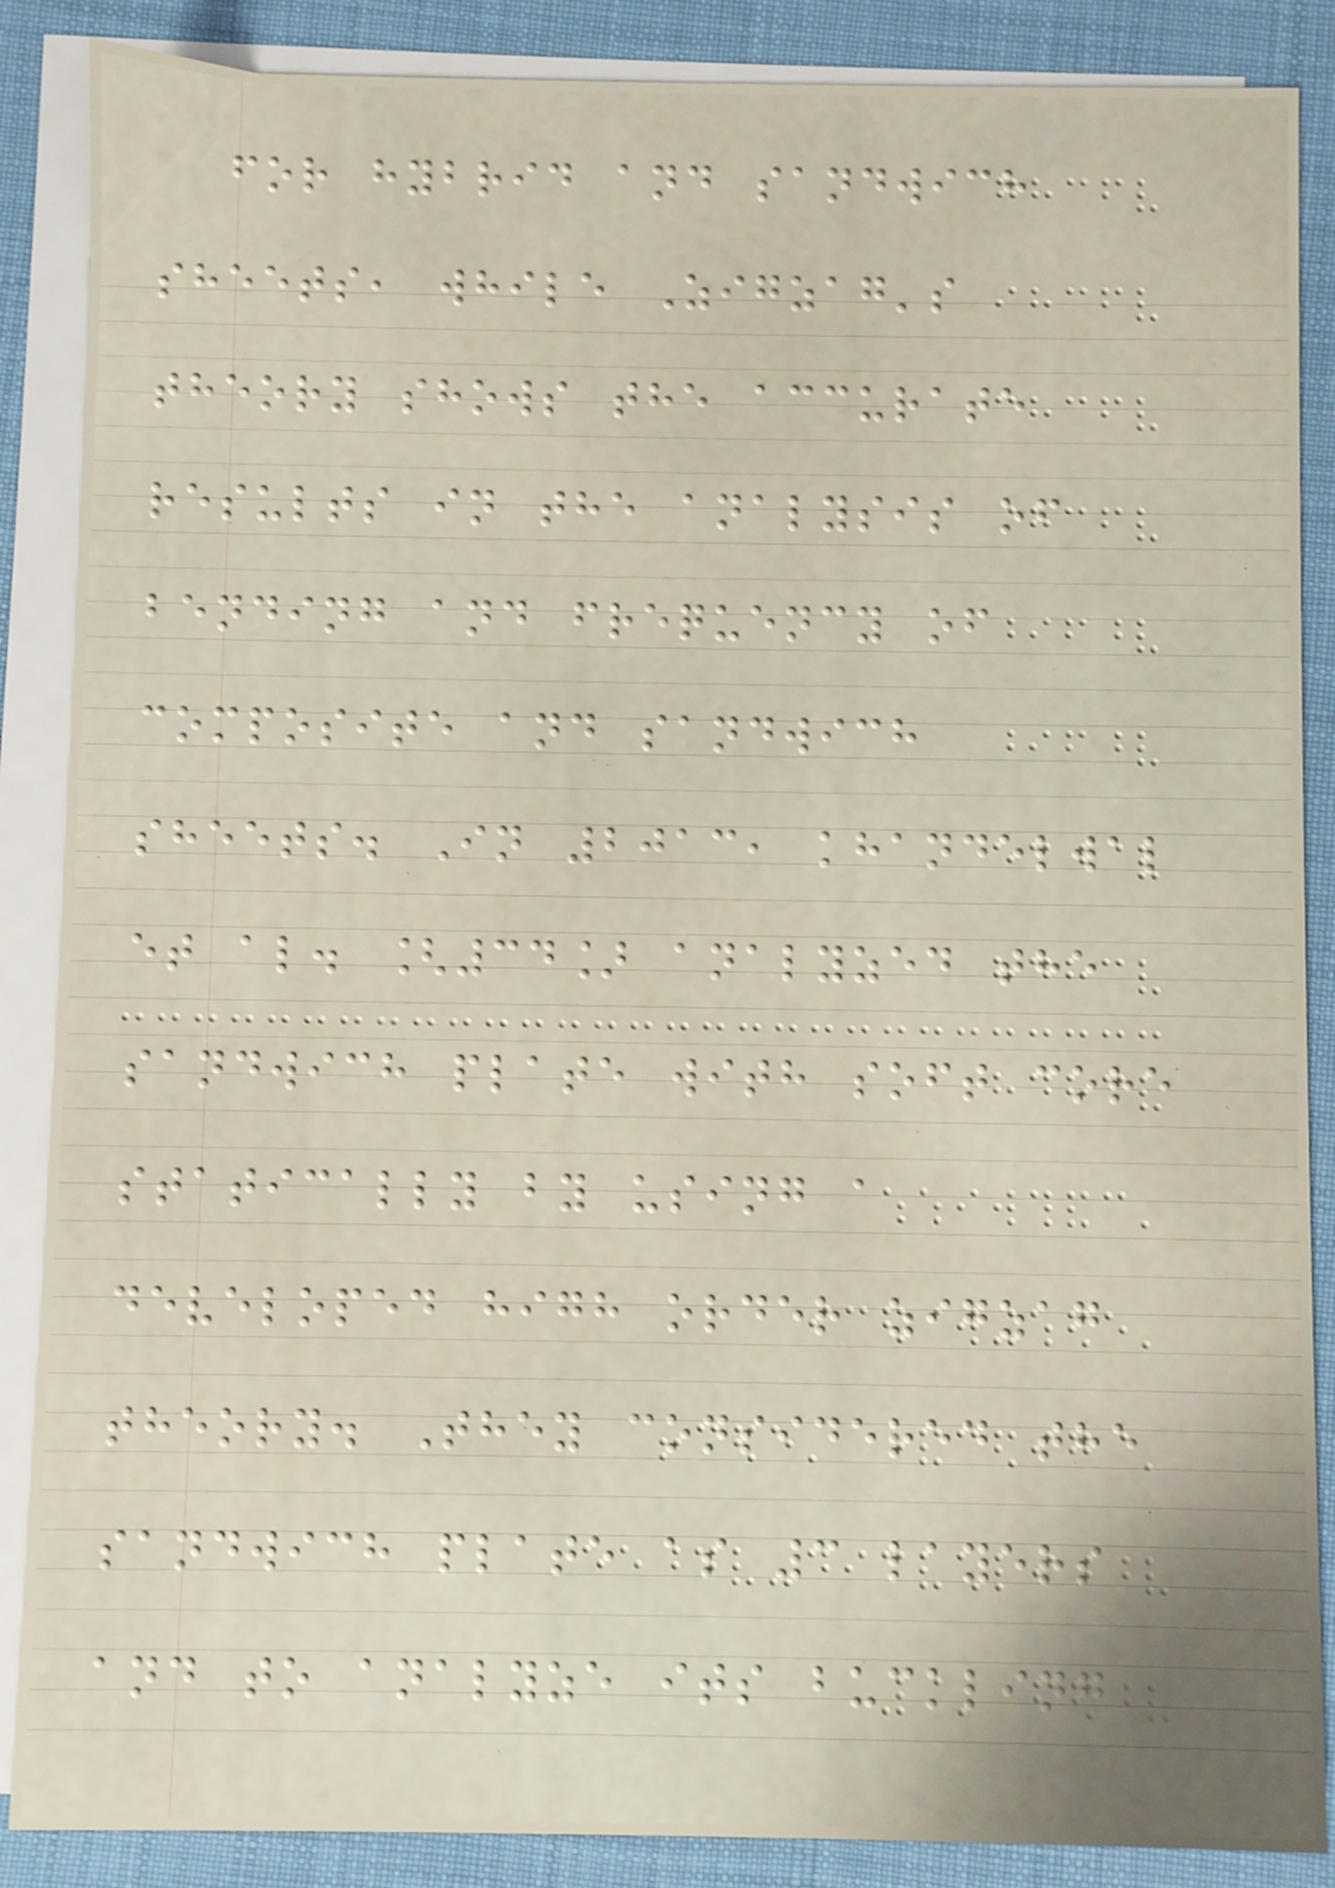for hybrid and sandwich
sheets, while Zigzag's
theory shows the accurate
results in the analysis of
bending and frequency of
composite and sandwich
sheets. In 2013, khandelwal
et al. [34] analyzed the
sandwich plate with soft core
statically by using a
developed high order zigzag
theory. They considered the
sandwich plate as 3 layers
and to analyze its buckling
